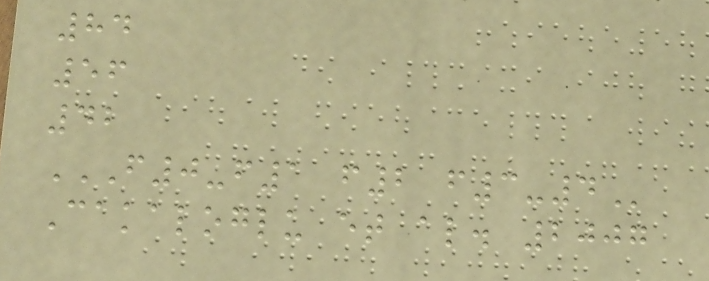84
56
42
F0-F1 F2 F3-4
Cakaloglu et al. 2007
